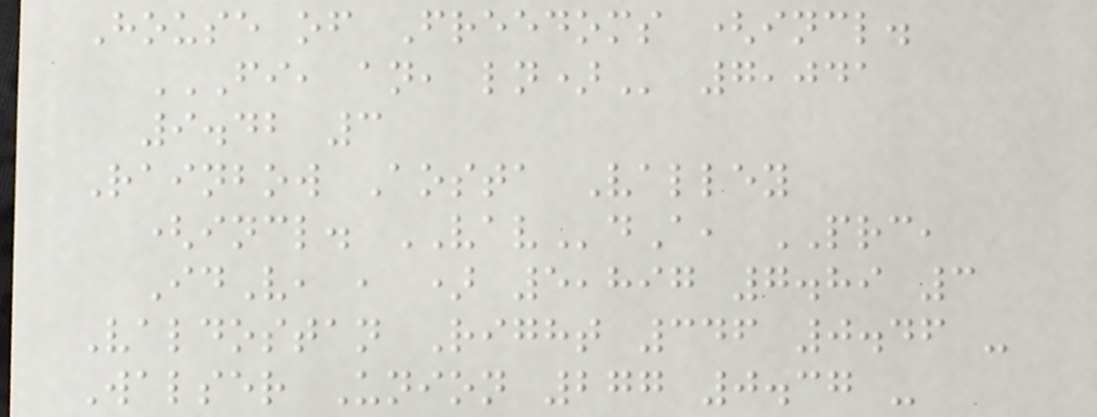House of Freedoms (incl.
FI, AN, LN) 7,041
9.42 3
Rainbow Aosta Valley
(incl. VAVdA, PRC,
IdV, , ) 5,897 7.89 3
Valdostan Right 346 0.46 -
Walser Union 277 0.37 -
